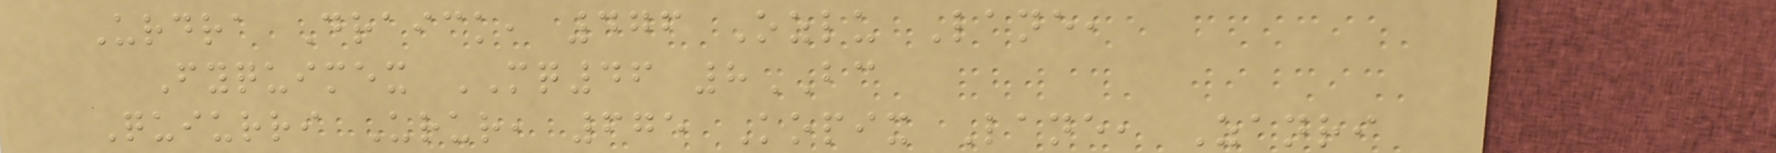Urdra Draick, 476 Ozlu Lane,
Fyquimex MQ46 8BC
Quiurri Urur, 675 Kopix Lane, Zanri
